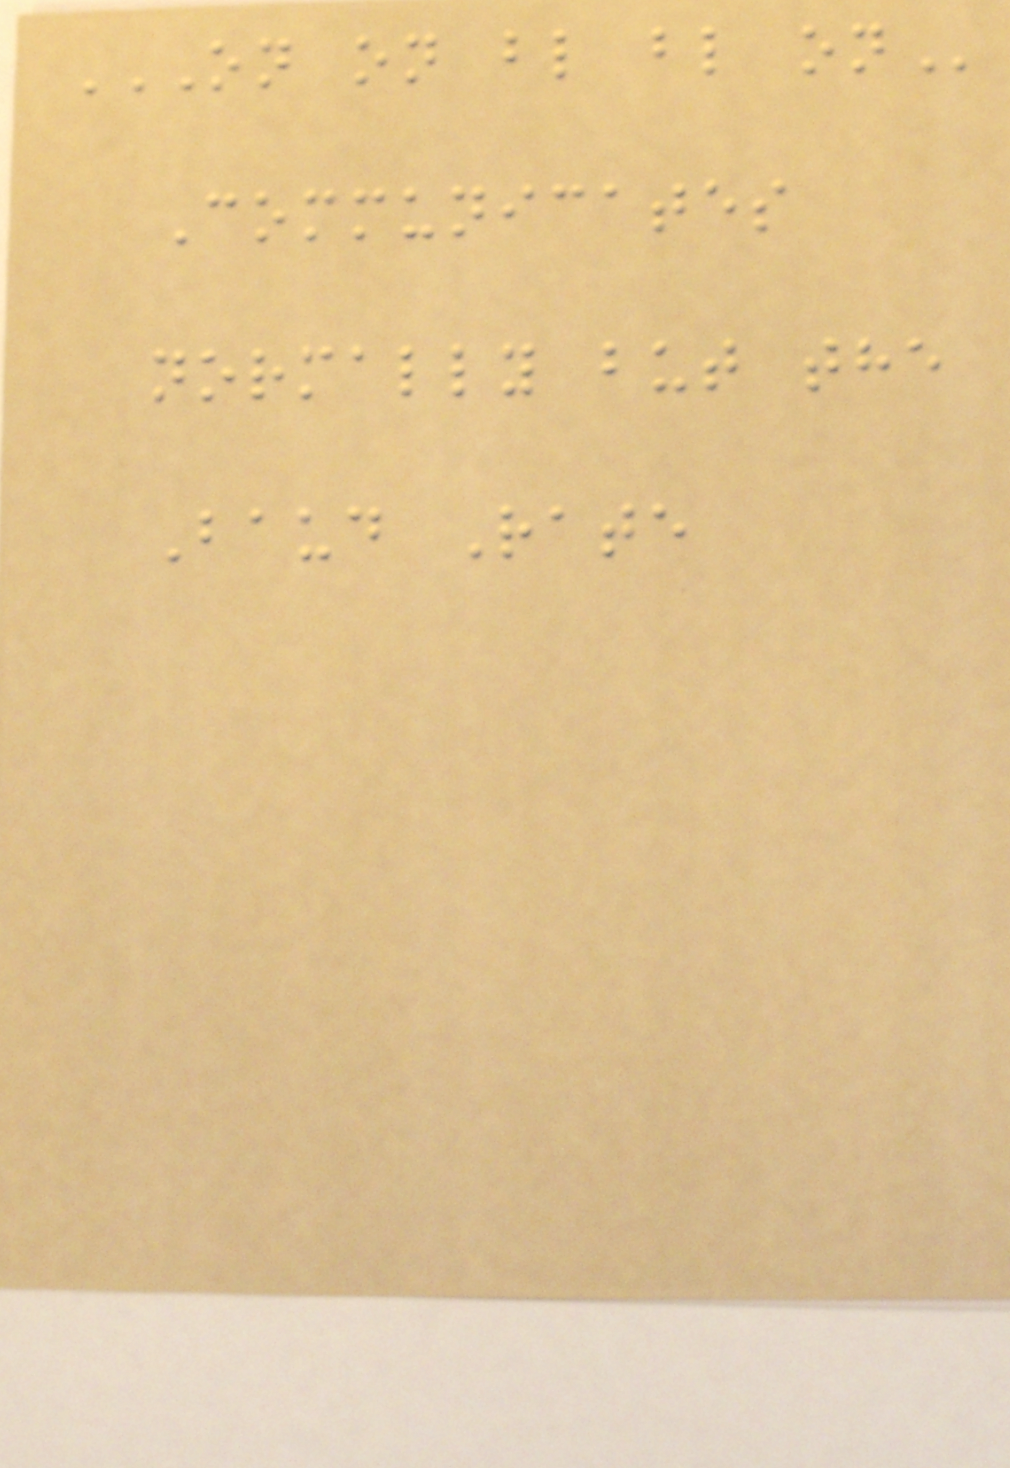ON ON BL BL ON
Communicates
normally but the
Baud Rate
